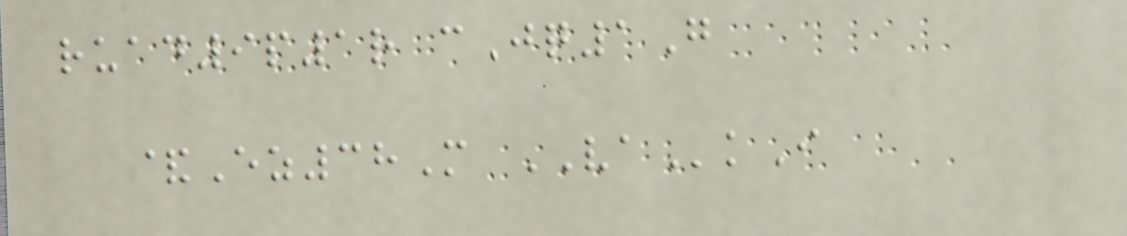ruad9p1r cJq1G
&Ez38M VAkI
